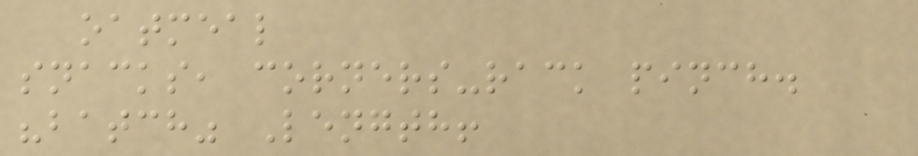oatmeal
snacks, corners-rack pinch.
"batch" Length!
